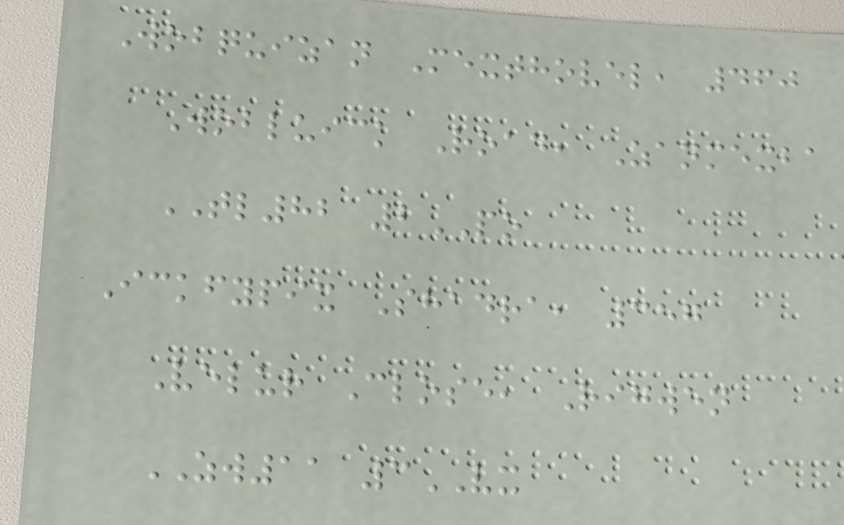Wobquizan Mexthovel, 460
Wobluick Road, Zanmexba
TL82 2PO
Ickfypix Shadra, 357
Velur Close, Rigwen
ZW11 3VX
